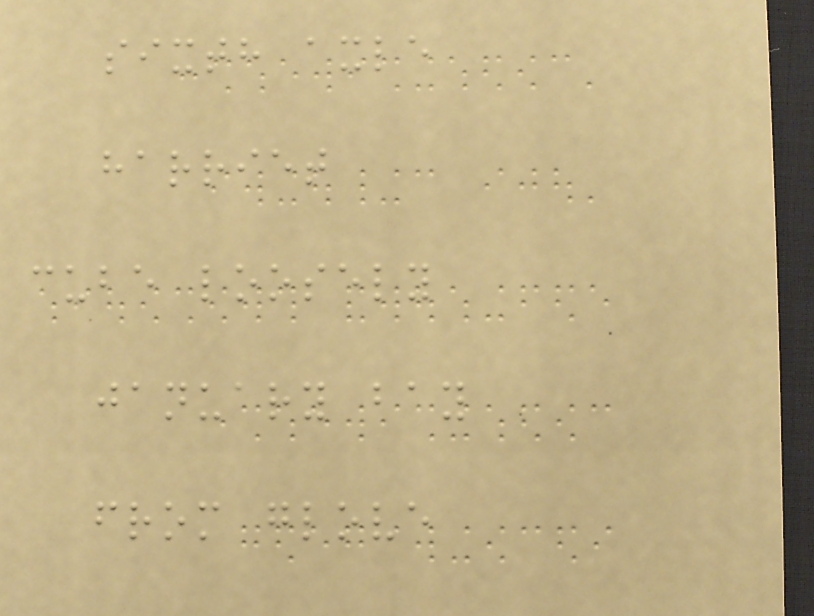sixth axle
harriet
cube loosely
january bay
from glove
